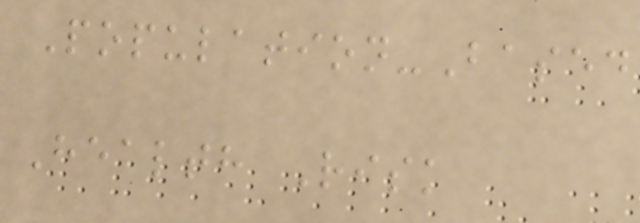Population-Based
Health Risk
